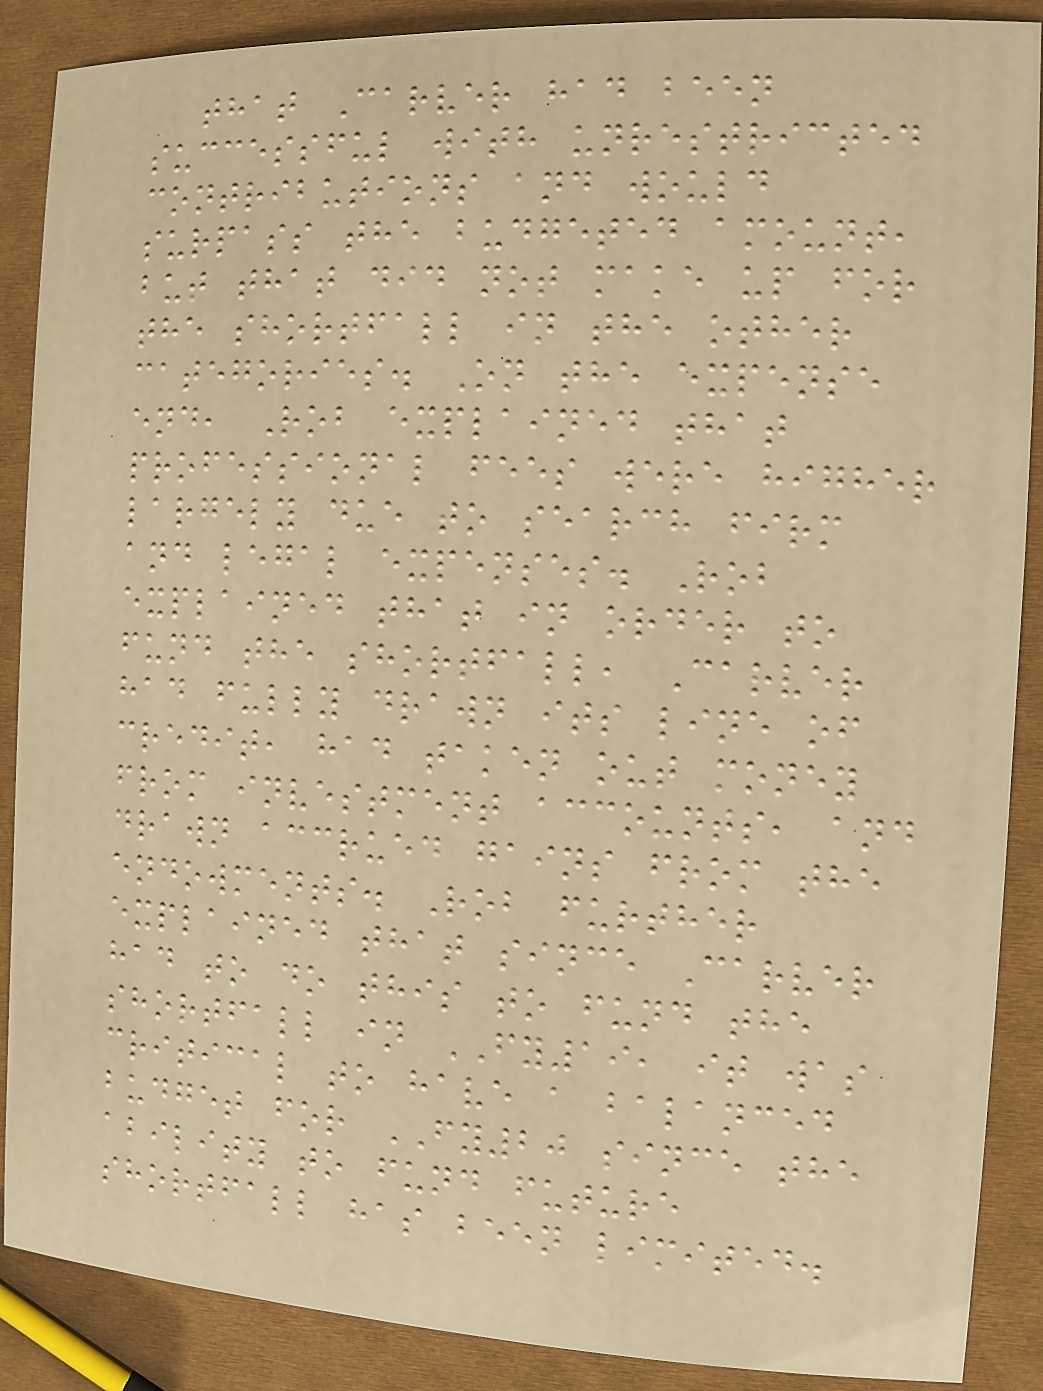that Carver had been
successful with unrestricted
contributions and would
surpass the budgeted amount,
but that did not make up for
the shortfall in the other
categories. On the expense
end, Rob explained that
professional fees were higher
largely due to search firm
and legal expenses. Rob
explained that in order to
fund the shortfall, Carver
had fully drawn its line of
credit, had taken out money
from investment accounts, and
drawn accrued gains from the
endowments. Rob further
explained that since Carver
had to do this to fund the
shortfall in FY19, it was
critical to have a balanced
budget for FY20 since the
ability to fund future
shortfall has been limited.
